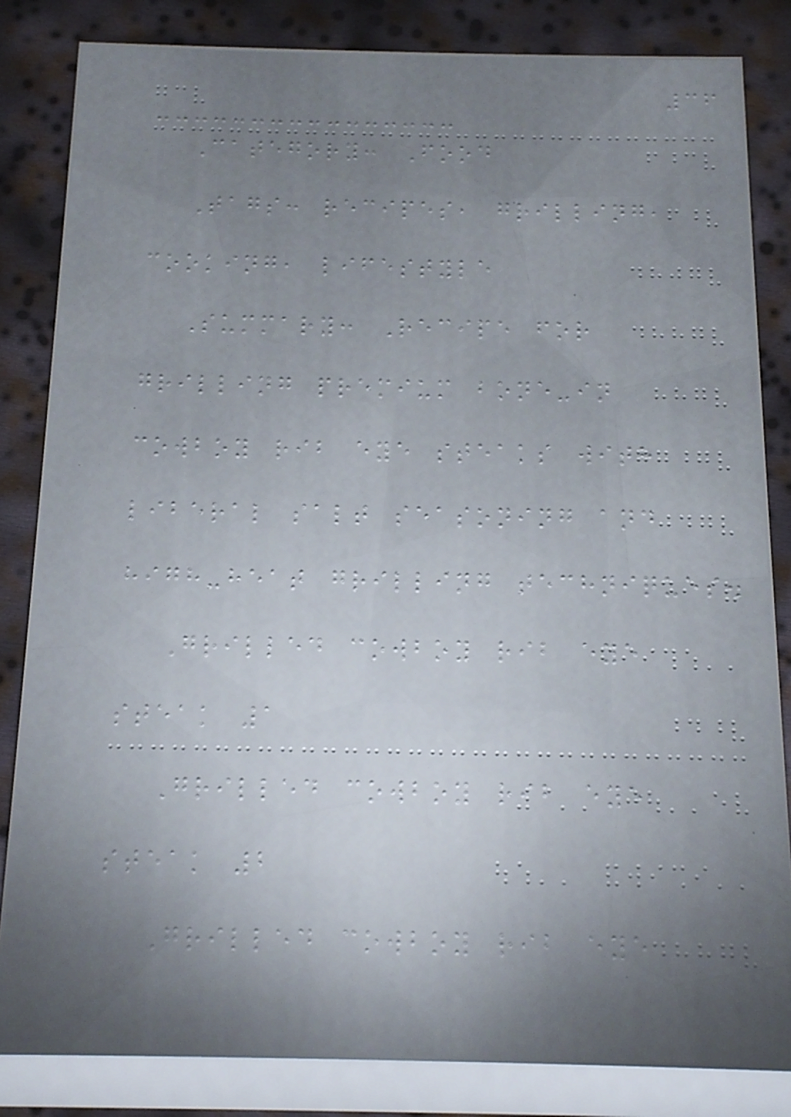36
Category: Food
Tags: recipes, grilling,
cooking, lifestyle
Summary: Recipe for
grilling premium bone-in
cowboy rib eye steaks with
liberal salt seasoning and
high-heat grilling techniques.
Grilled cowboy rib eye
steak 1
Grilled cowboy rib eye
steak 2
Grilled cowboy rib eye
